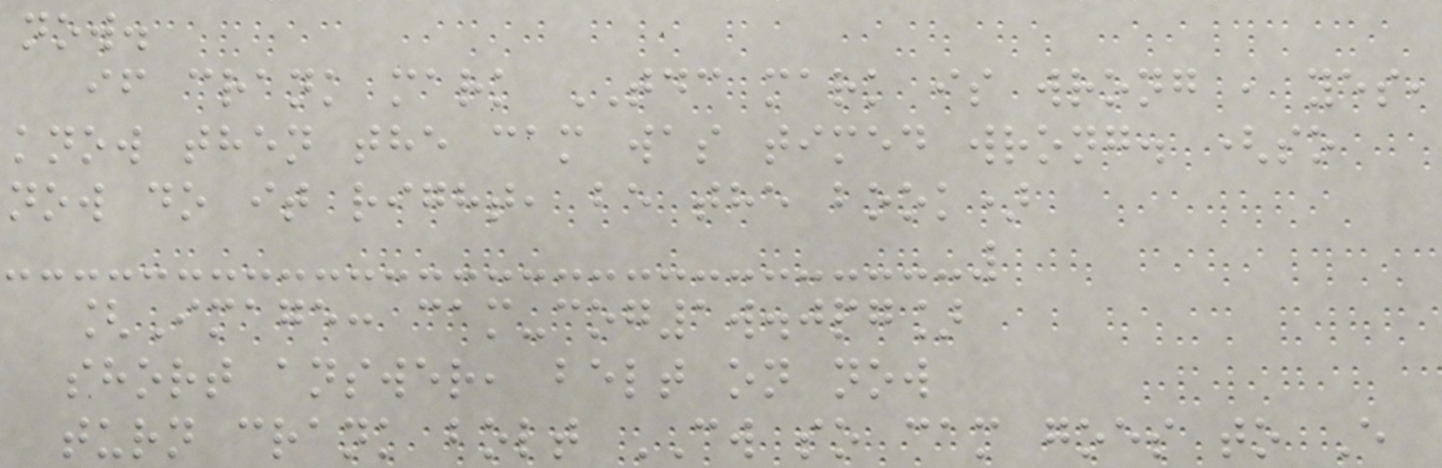now.
if crank mark TDC mark is wrong , yes,
know then the cam was timed wrong. (so
now do it right, be the book)
[Image: cam-cog1w.jpg]
short answer, belt on now
turn crank bolt CW so cam goes to E
